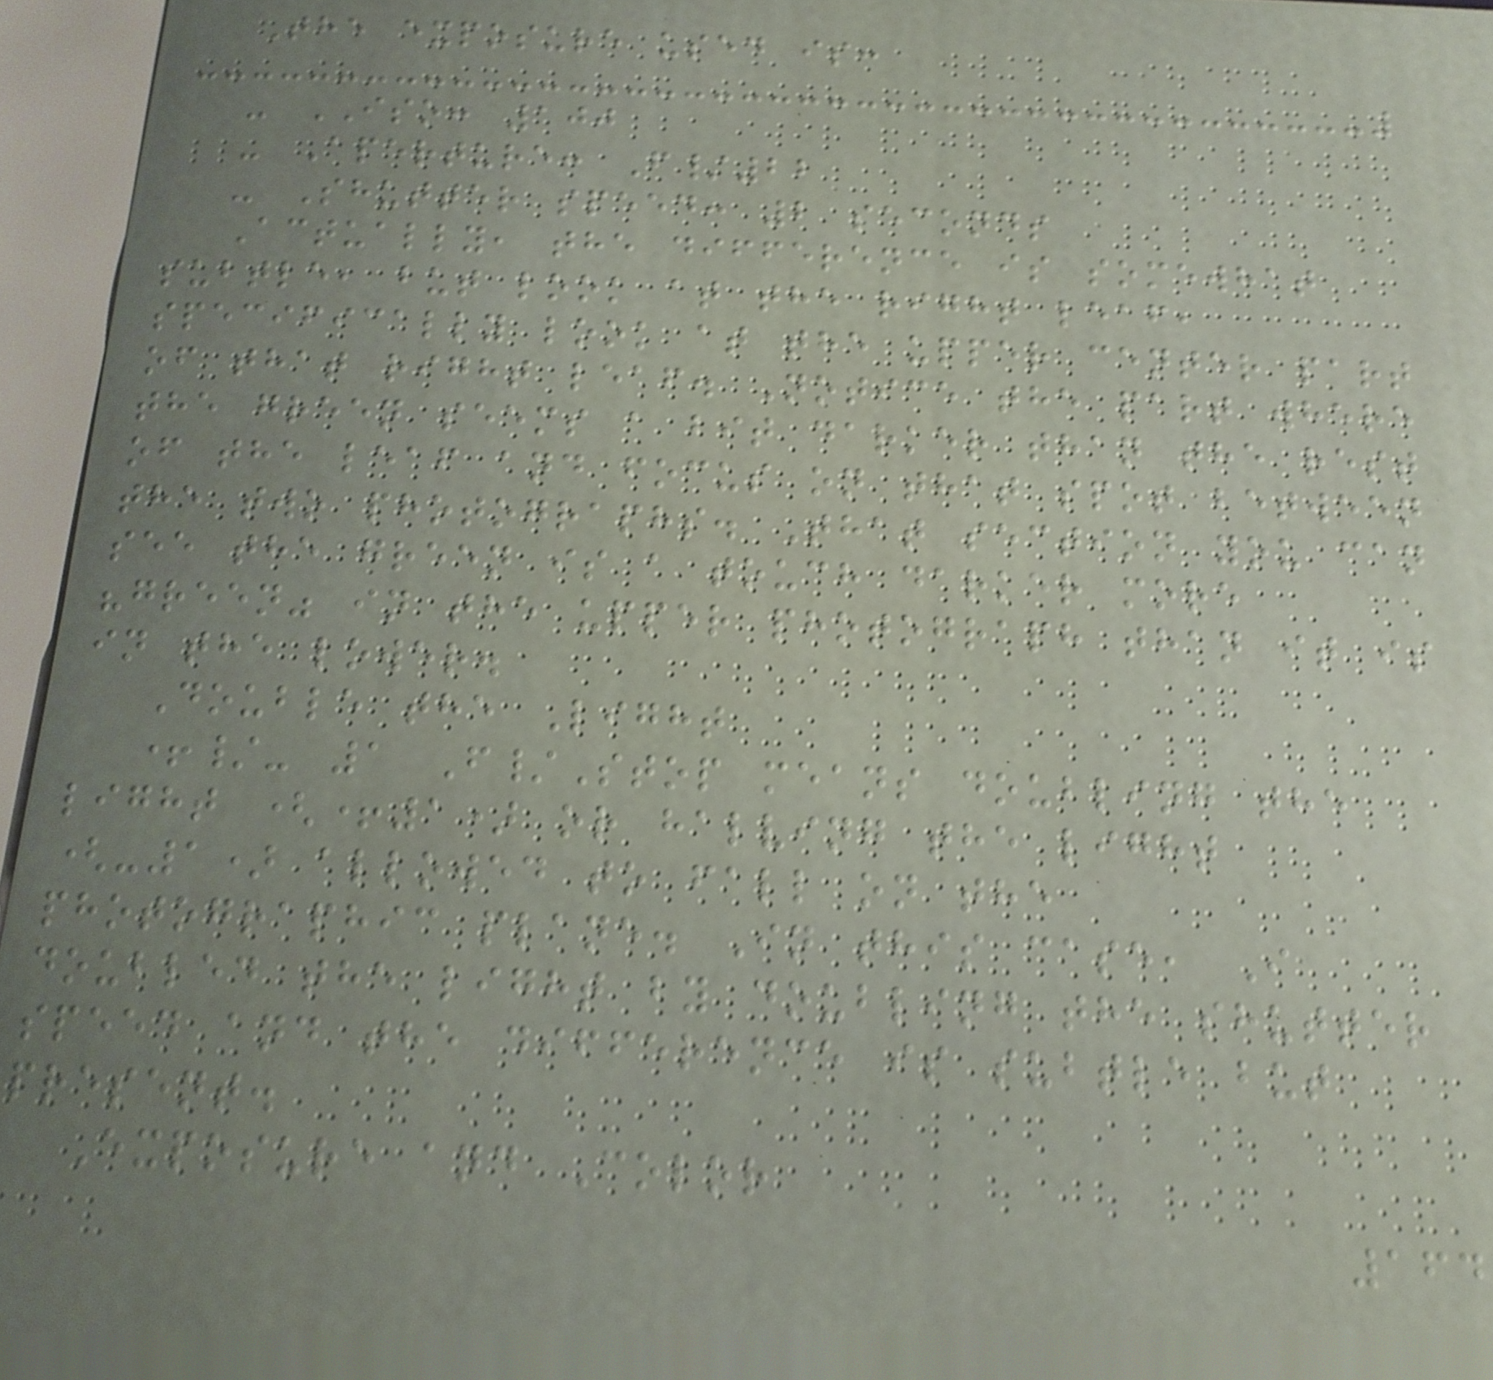The exposure used is:
- ISO: 100
- Aperture: F/22
- Shutter speed: 2 seconds
Actually, the difference is somewhat
subtle, but look at the right leaf,
specifically look at the upper center part
of that right leaf. Notice the part where
the green seems a bit darker than the rest
of the leaf and focus on that spot between
the two photographs. That section you can
see the green is a touch darker more
"green" in the upper photograph than it is
in the lower.
Double the Light
+/- 1 F/Stop means doubling the
light (+1) or halving the light
(-1) allowed to fall on the
photographic plane. In this case, I
doubled the light by doubling the shutter
speed and the difference is subtle but
present.
Exposure and Color
164
